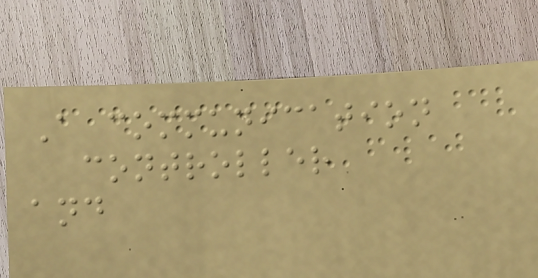A communication
controller
and
